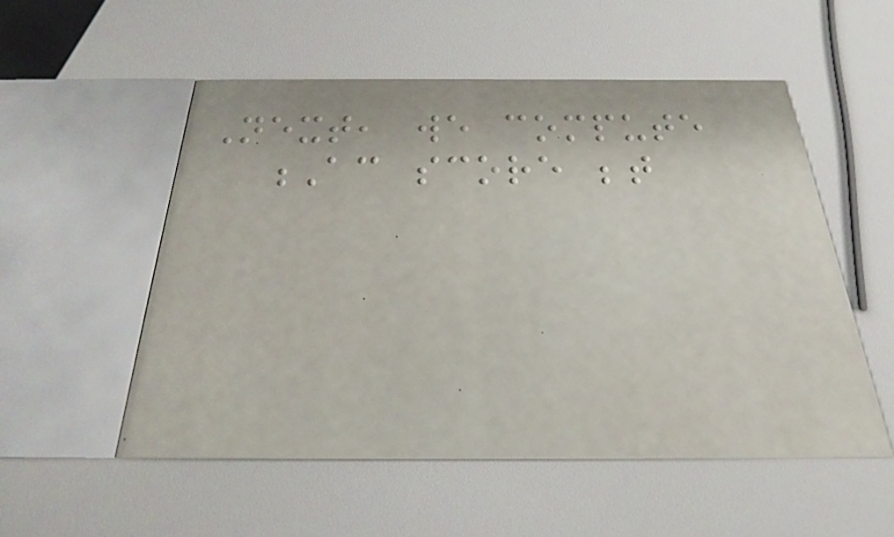Next, we compute
Ac score between
